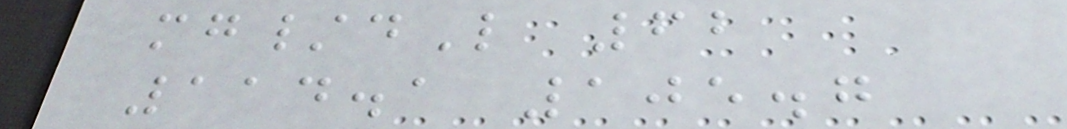mg/dL 62
114.1 105.7
